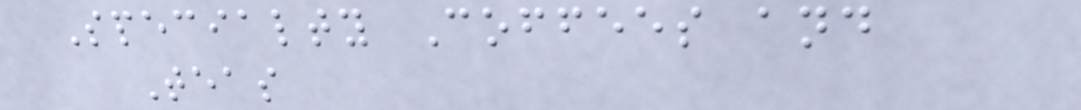Specialty Coffees and
Teas
